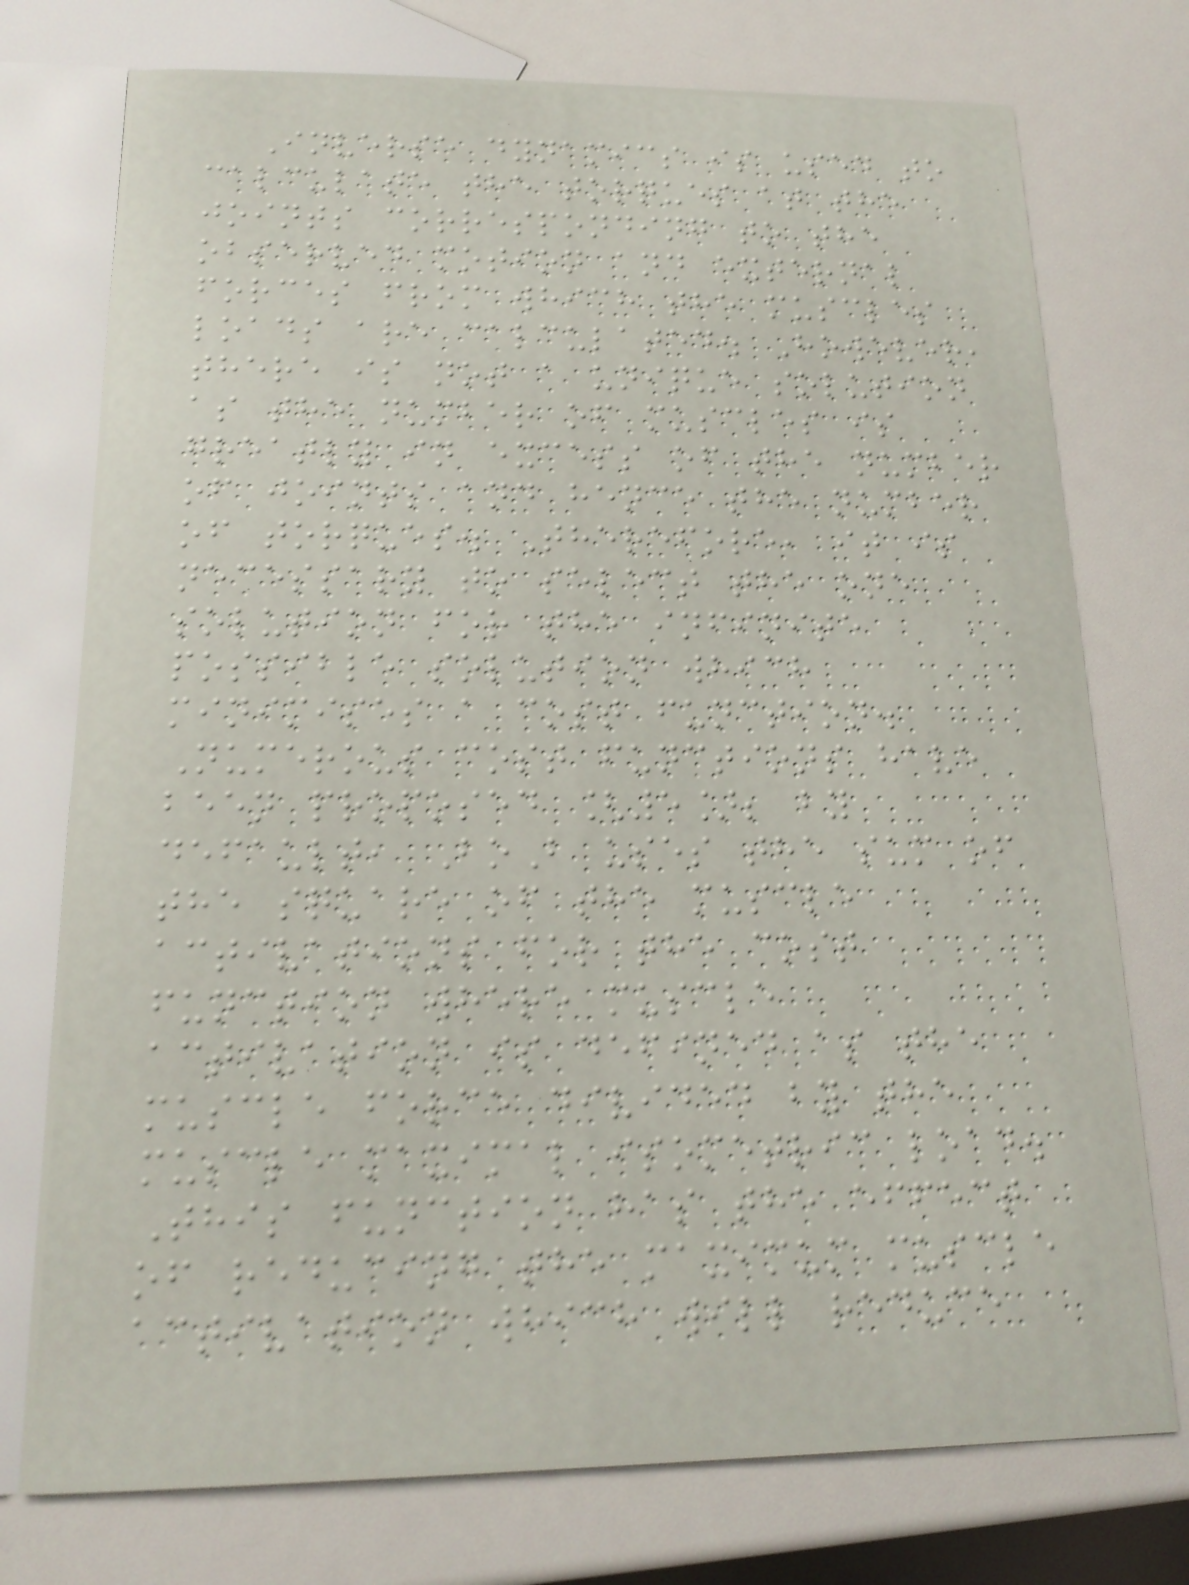Inverse dynamics is used to
calculate the torques at the
joints corresponding to the
observed motion and external
forces from which the muscles
loads are calculated. However,
there is not a unique solution
as the number of muscles is
greatly in excess of the number
of joints and hence the number
of torques. Therefore, it is
necessary to select the one
solution for the infinite
possible solution which
minimises a cost function.
Numerous cost functions have
been proposed [5]; by
default, BoB uses the sum of
the square of the muscle
activations for the cost
function where muscle
activation is defined as the
muscle force divided by the
muscle maximal isometric load.
This function has the effect
of reducing the maximum muscle
activation which will reduce
